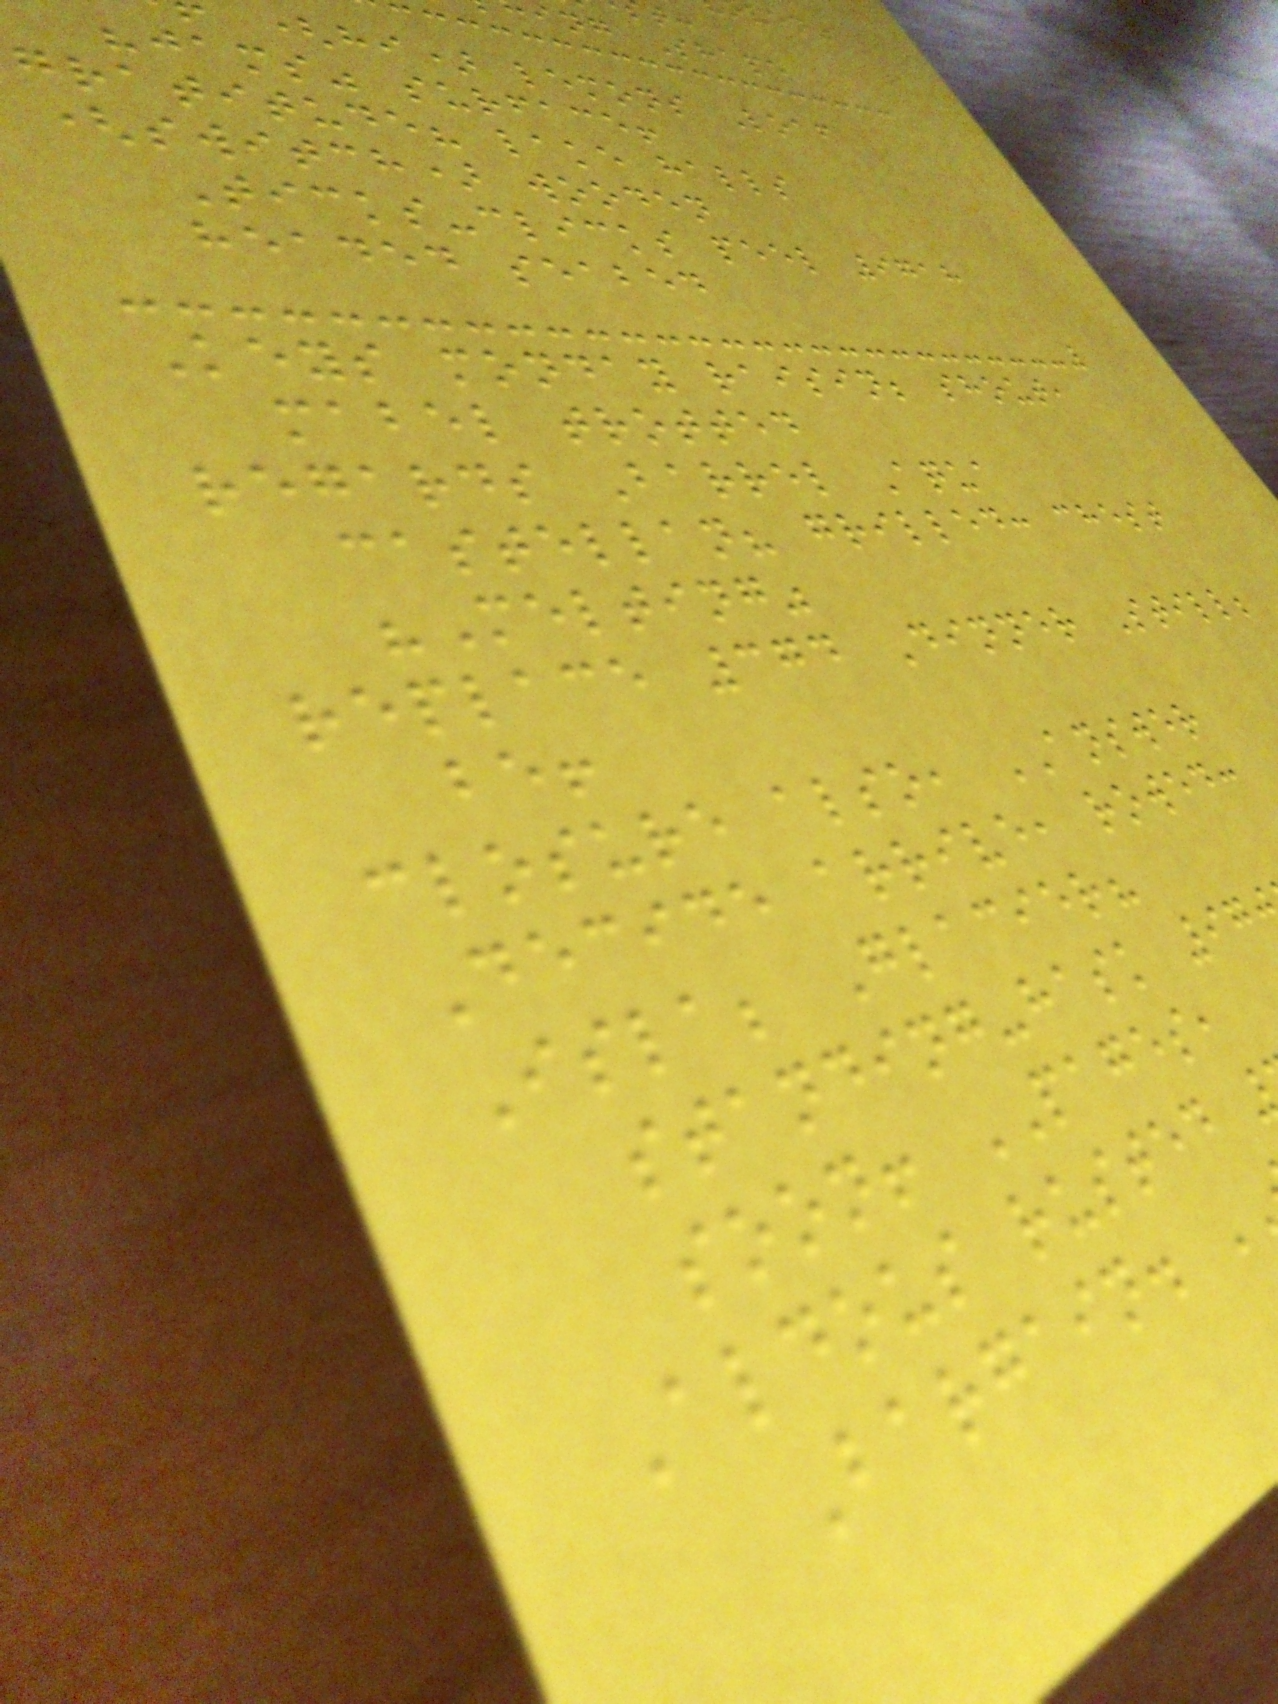ing Shape
(hi) lemons Loaf
"jams" surface!
gratitude? lake halls
(switch) wooden
Ticks-clicks peel 9718
headed seabed
Keys monday raisin; shout,
mabel trotted
regards Barrel Aqua
castellan? grilled: chest
"Melting"
replace 374 Dinner Still;
be!
closure also, ANSWER
Decide arrive, rowed:
Isla; Glacier?
standing-hask 97
soon! PAGES,
Aldous rusted
Bargain.
